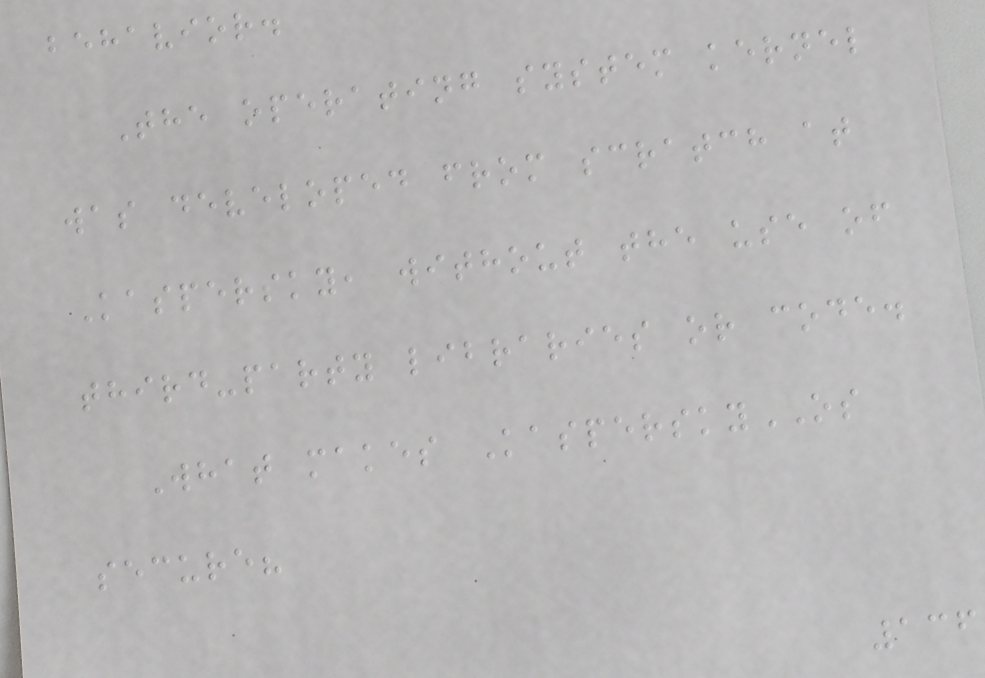behavior.
The operating system kernel
was developed from scratch at
Kaspersky, without the use of
third-party libraries or code.
What makes KasperskyOS
secure?
136
